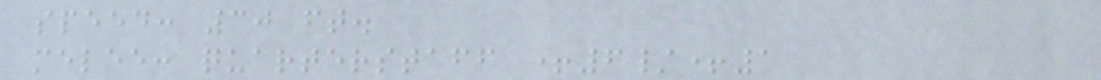speed: 30 ft.
melee: quarterstaff +6/+1
